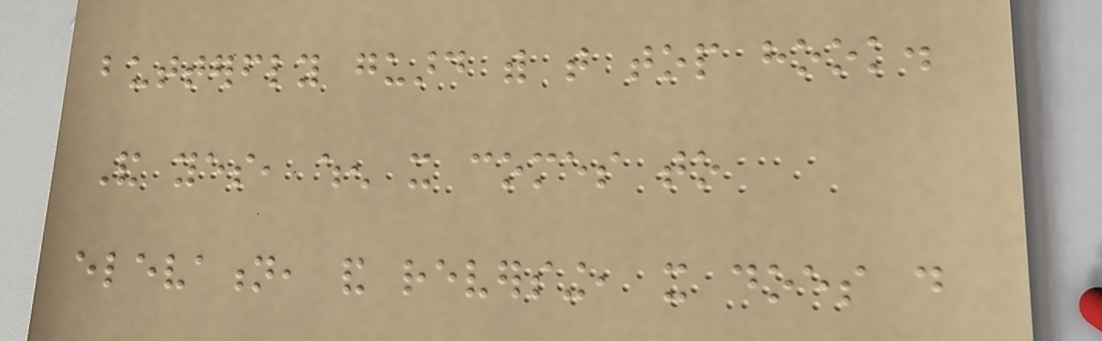butterfly guard with that top hook.
And yes, when it comes to
elevation, and reversing, it does do
